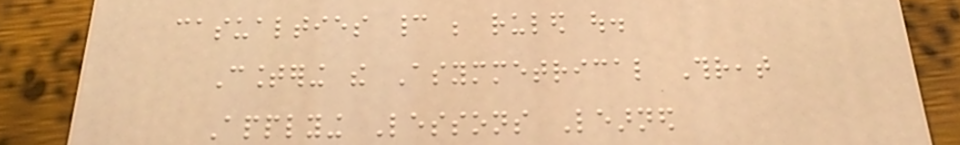casualties cannot be ruled out.
Countering the Asymmetrical Threat
Applying Lessons Learned
